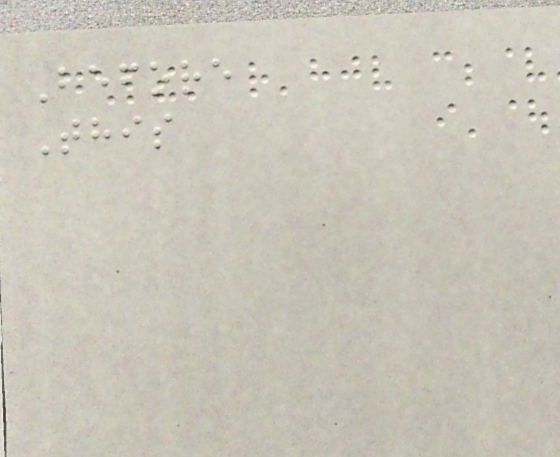Before
This
